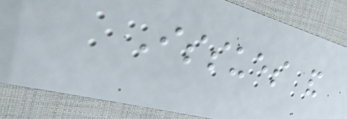Issues and
